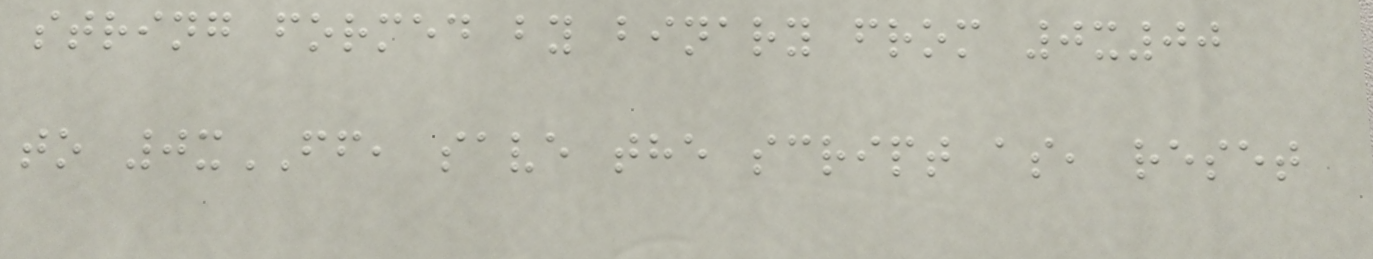string formed by binary from 0x00
to 0xFF, save the script as, reset
